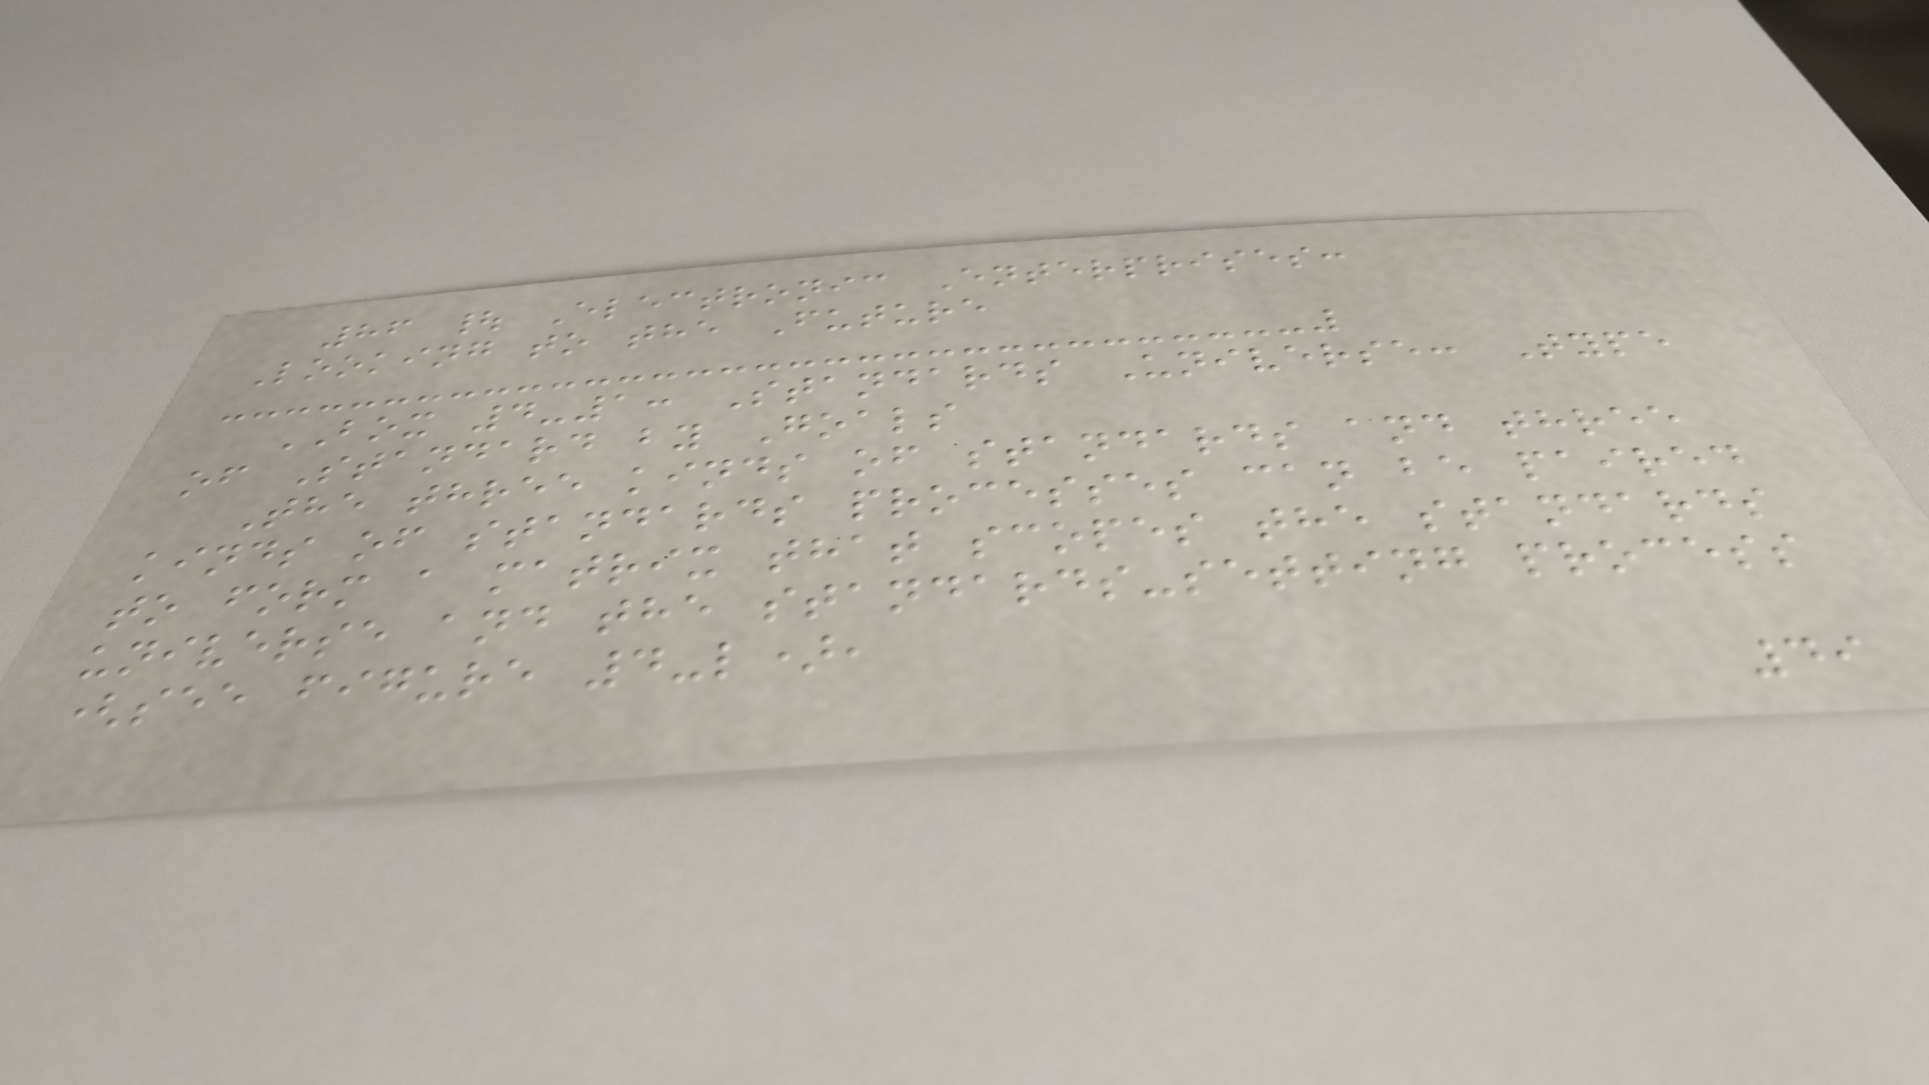86 | Electronic Enterprises:
Looking to the Future
BOX 4-1: Standards Universe: Type
of Standard by Goals
The three kinds of standards and three
kinds of standards processes can be paired
to form a matrix that scopes the standards
universe and the standards-setting process
(see figure 4-l),
49
